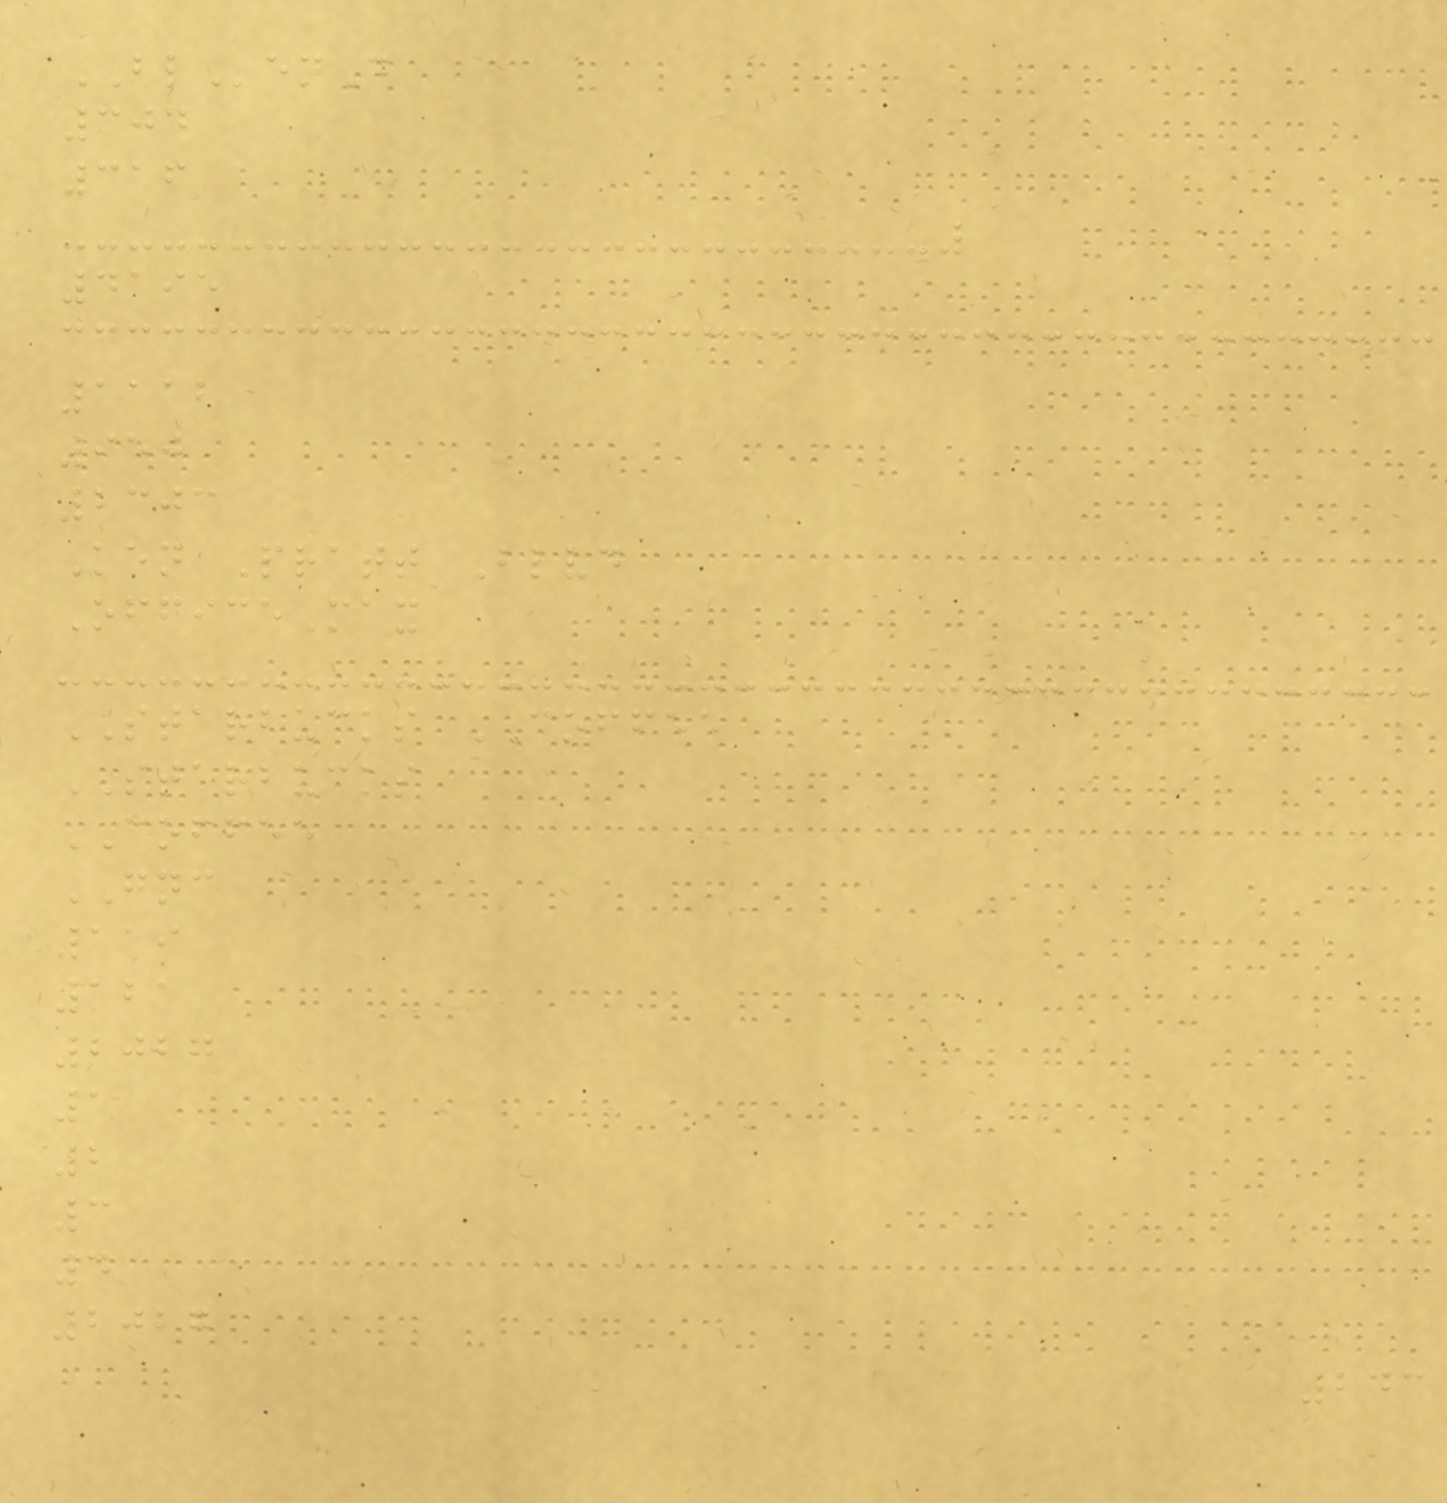BLenD
304
316
4195
1112
950
2303
Ken Pratt Blvd
OfficeMax
STARBUCKS COFFEE
STARBUCKS
COFFEE
GNC
119
121
2027
1
2
3
4
2027
243
